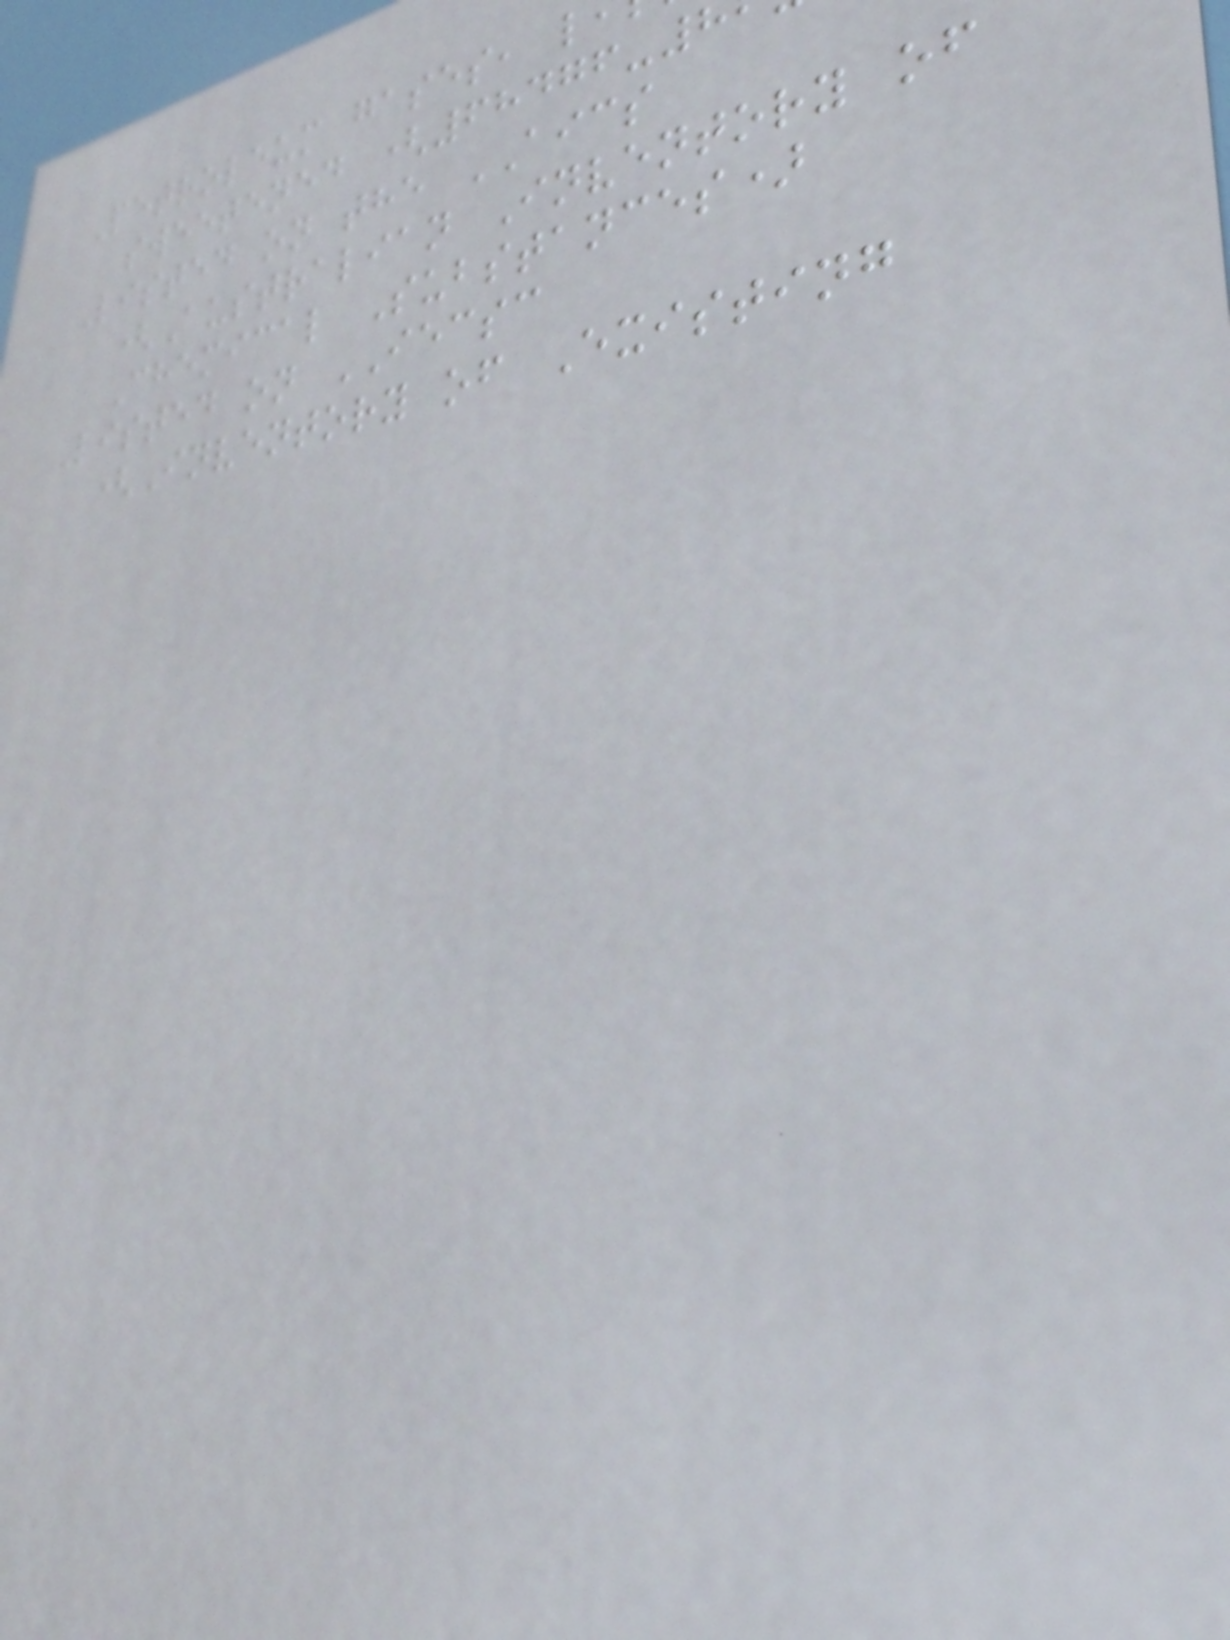Petroleum gases, l
sweetened (68476-
Listed on the AICS
(Australian Inventory of
Chemical Substances)
Listed on IECSC
(Inventory of Existing
